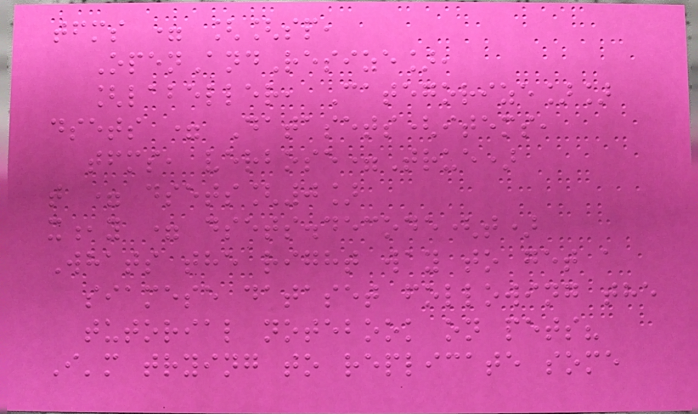tfms = [[sp,
OpenAndResize],
[labeller, Categorize]]
dsets = Datasets(items,
tfms, verbose=True)
t = dsets[0]
x,y = dsets.decode(t)
Whats the right way to get a
siamese dataset following the
tutorial notebook on pets?
I'm trying to replicate some
